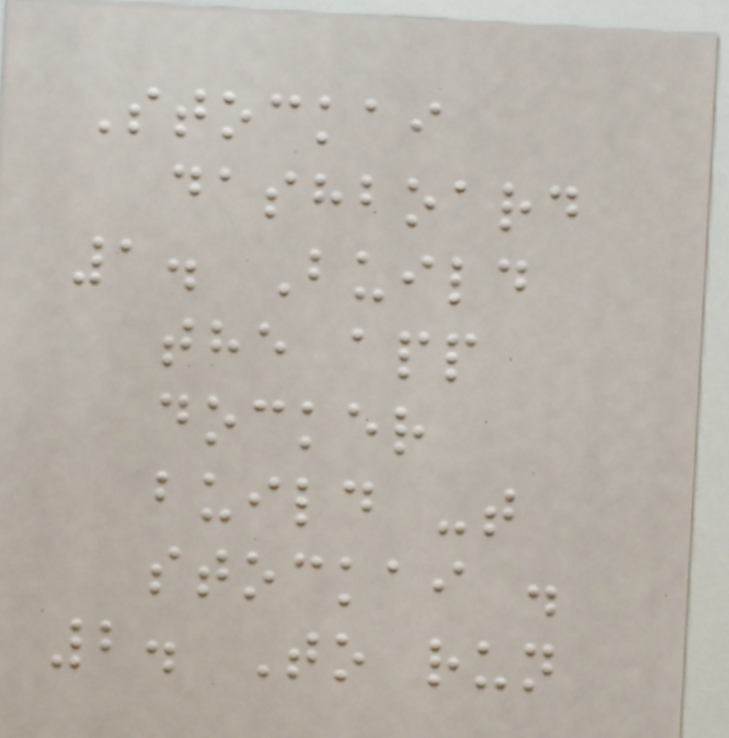Stockai
dashboard
1. Build
the app
docker
build -t
stockai .
2. To run
